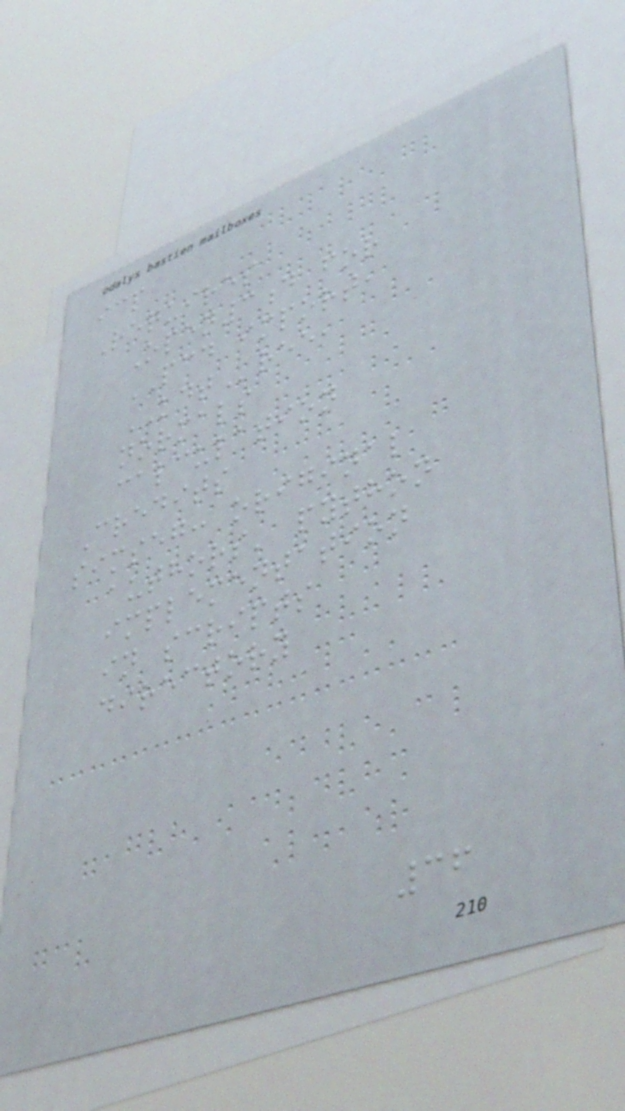icp
Requires
Open3d for
PCD import,
KDTree,
normals
calculation
Credits
simseg: original
authors' python
implementation
in scripts
directory
36
